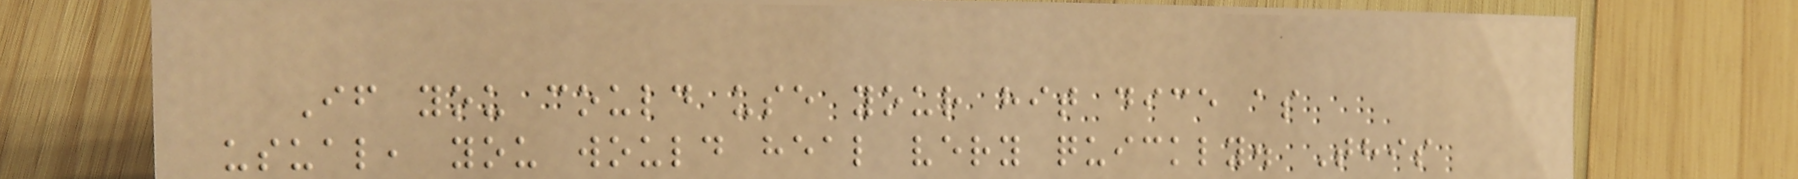If you could use your hit dice as
usual, you would heal very quickly. This
